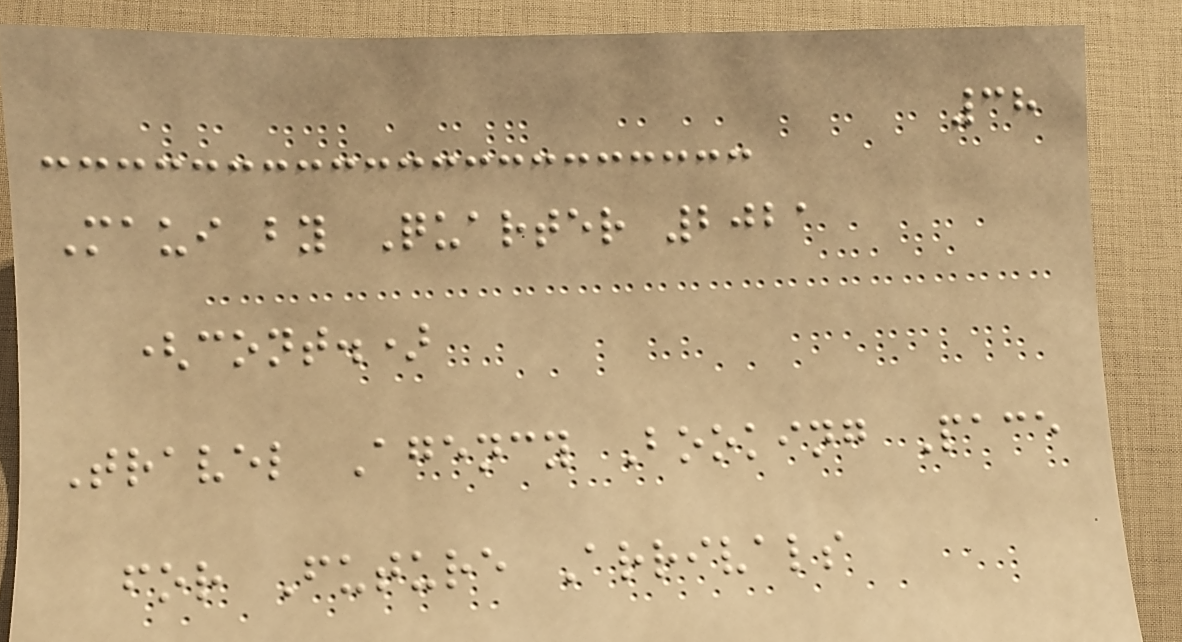38
Maui by Quarter 2021
(cont.)
Travel Agency Booking Pace
for Future Arrivals
